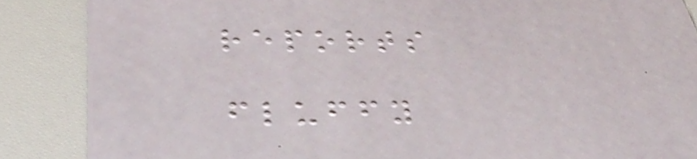reports
fluffy
